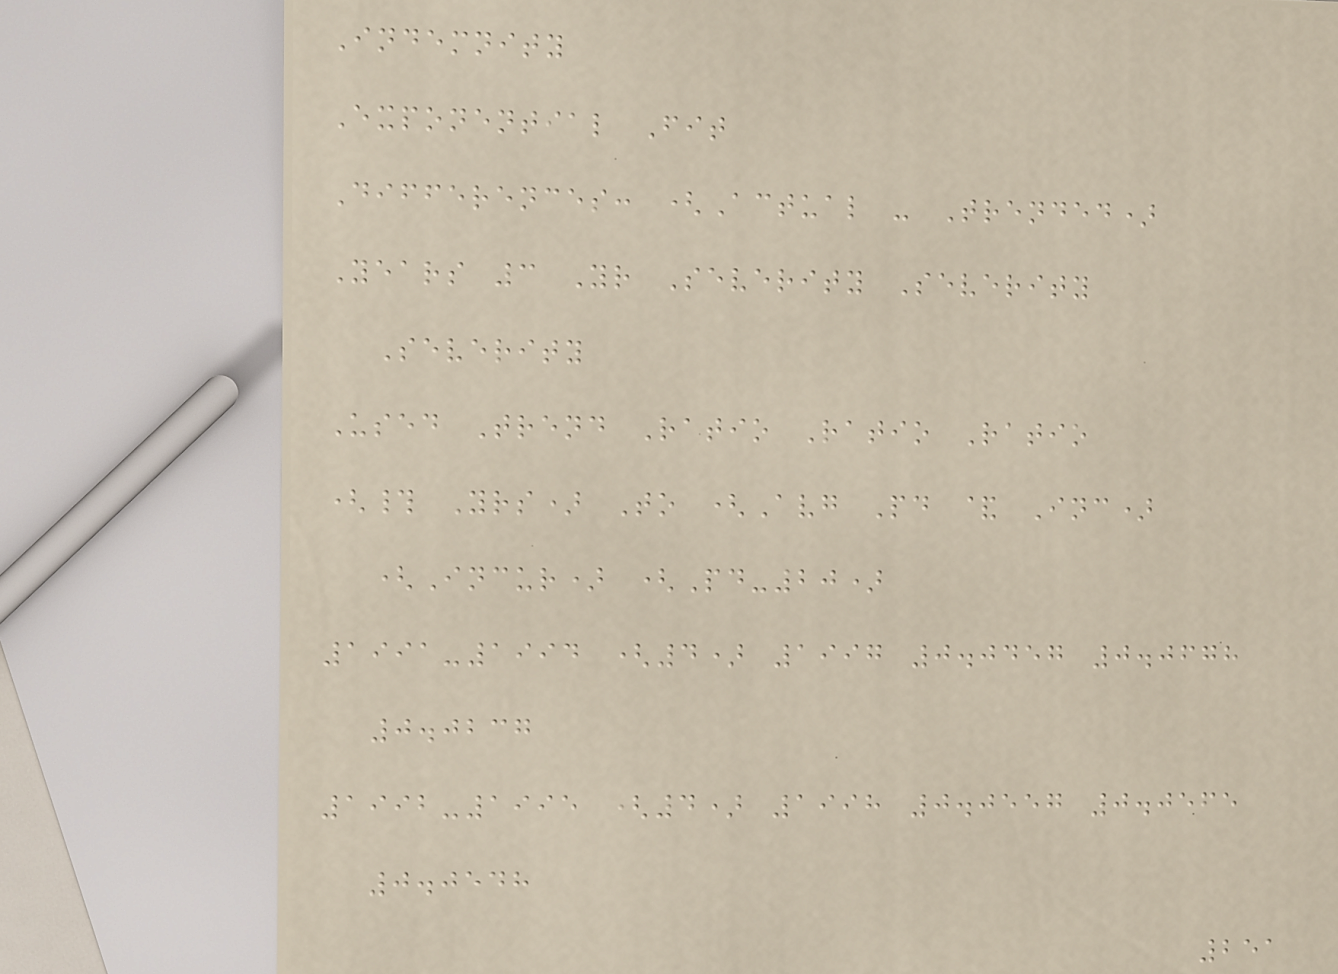Indemnity
Exponential Fit
Differences: (Actual - Trended)
Years 3 Yr Severity Severity
Severity
Used Trend Ratio Ratio Ratio
(# Yrs) To (Avg Pd & Inc)
(Incur) (Pd-20)
1991-1994 (4) 1997 0.0457 0.0678
0.0237
1992-1995 (4) 1998 0.0557 0.0565
0.0548
251
